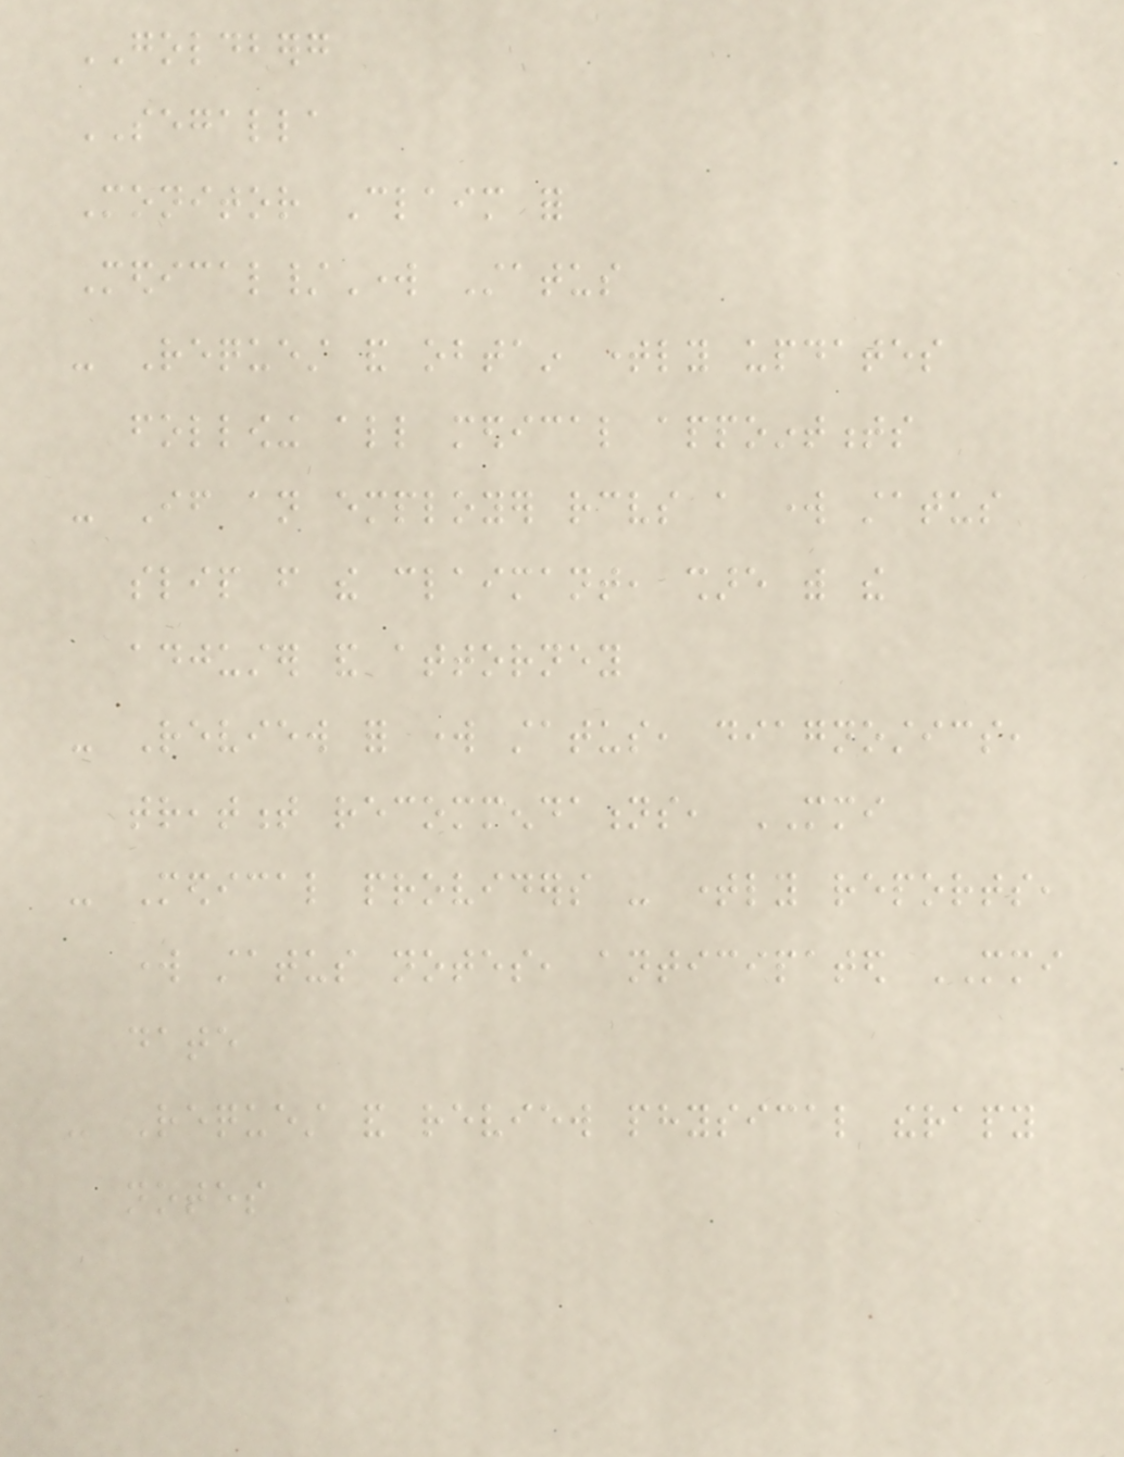GOLDBERG
SEGALLA
Monitor Claim for
Medical/Work Status
- Request and obtain timely updates
following all medical appointments
- If an employer receives a work status
slip from the claimant, share with the
adjuster and attorney
- Review for work status, diagnostics,
treatment recommendations, MMI
- Medical providers - timely reports,
work status notes, anticipated MMI
date
- Request and review physical therapy
notes
